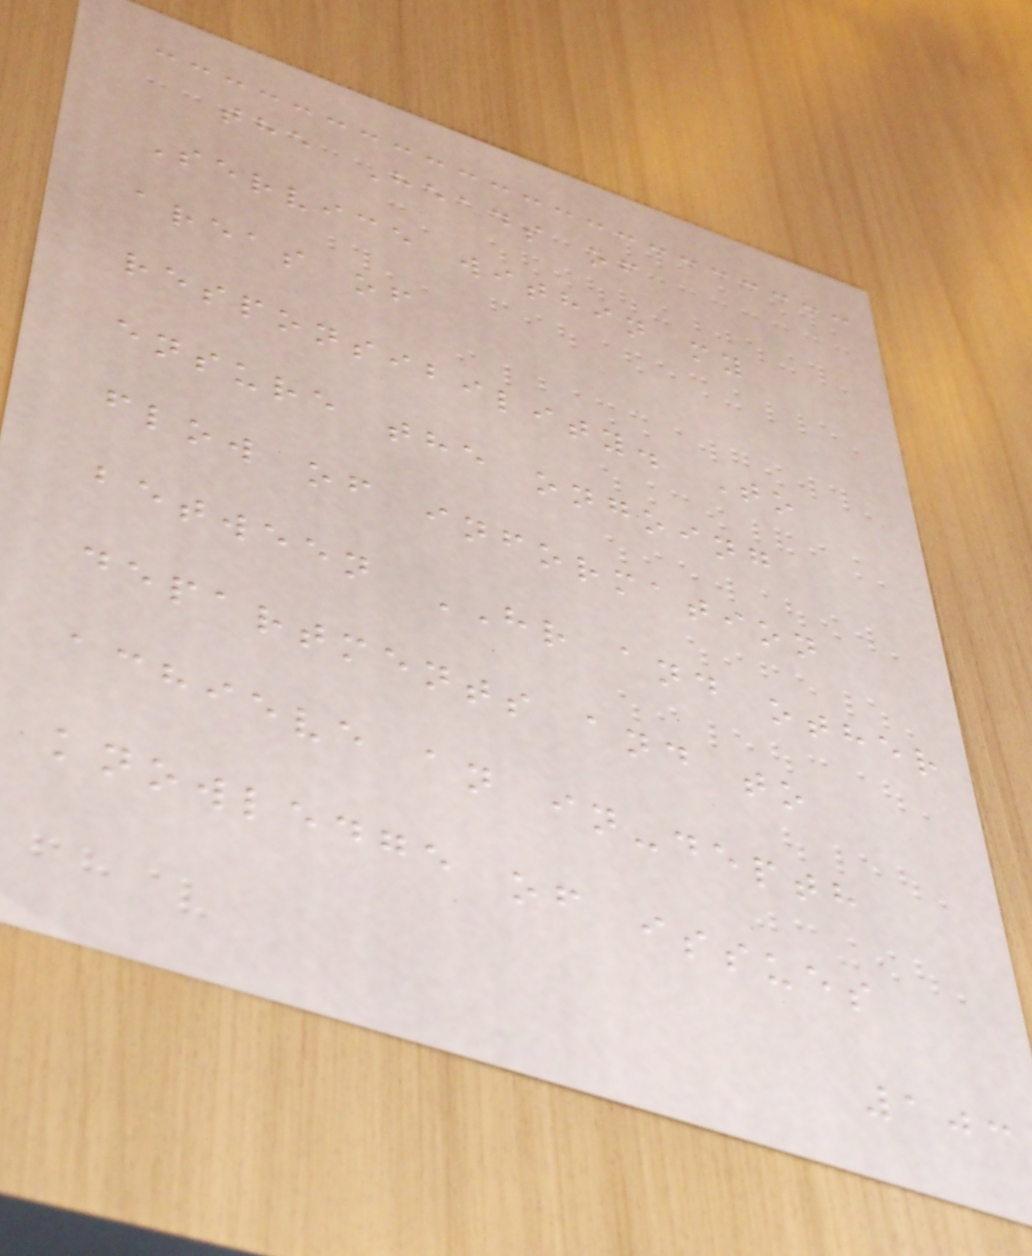the Heads of
Service within my
areas of
responsibility. To
ensure the ongoing
flow of information
between HR and other
departments and to
achieve an in-depth
knowledge of issues
103
